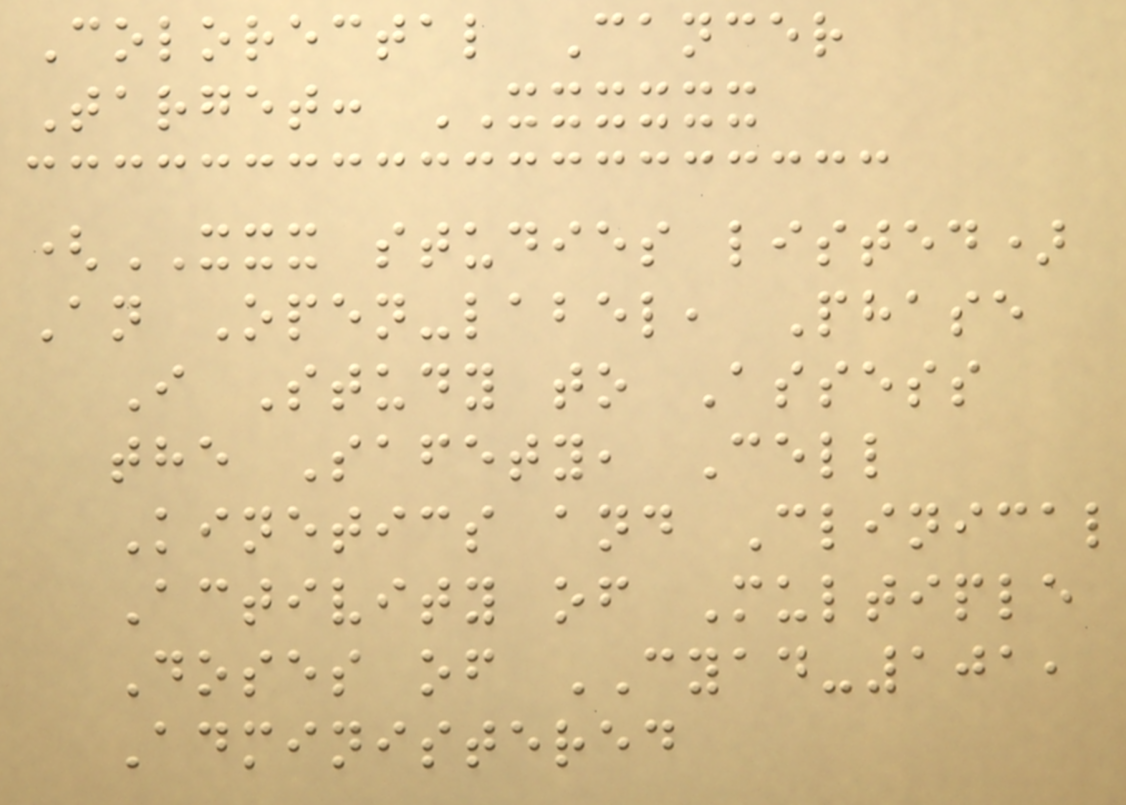Colorectal Cancer
Target: XXXXXX
(XXX studies listed)
An Open-label, Phase
I Study to Assess
the Safety, Cell
Kinetics and Clinical
Activity of Multiple
Doses of CYAD-101,
Administered
